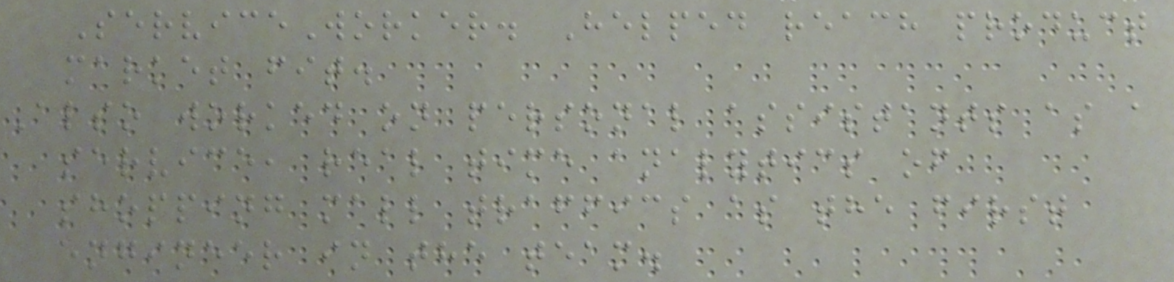ServiceWorker. Helped reach product
market fit.
Also worked on personal assistants as a
service, real time analytics of
shopping mall traffics as the first
engineer in the team.
